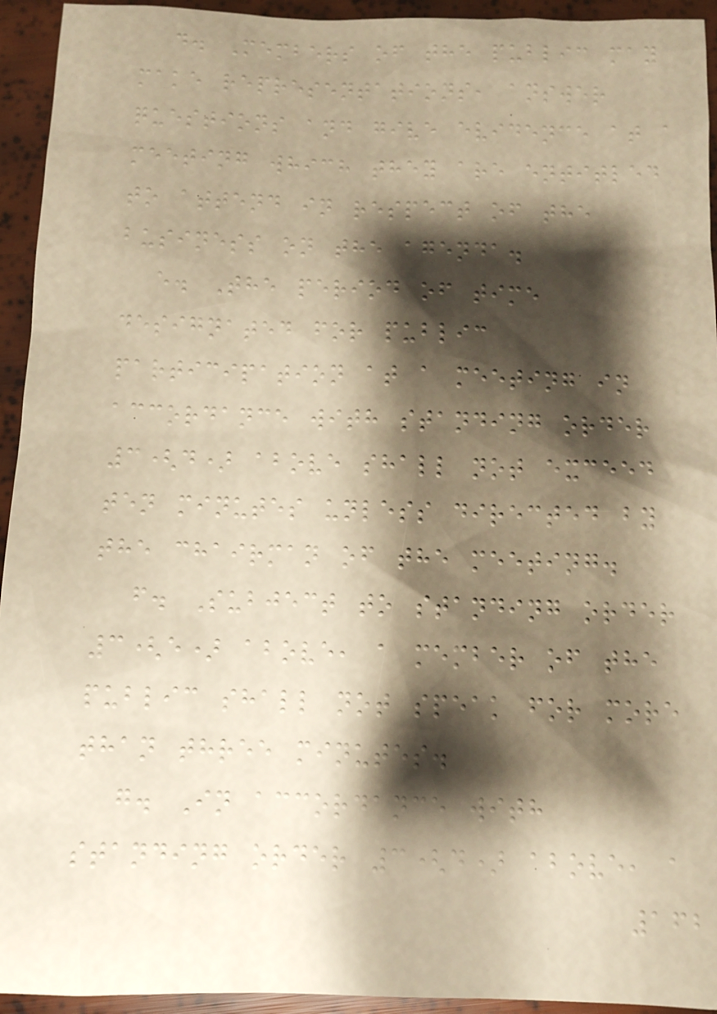d. Members of the public may
make representations, answer
questions and give evidence at a
meeting which they are entitled
to attend in respect of the
business on the agenda.
e. The period of time
designated for public
participation at a meeting in
accordance with standing order
3(d) above shall not exceed
ten minutes unless directed by
the chairman of the meeting.
f. Subject to standing order
3(e) above, a member of the
public shall not speak for more
than three minutes.
g. In accordance with
standing order 3(d) above, a
162
